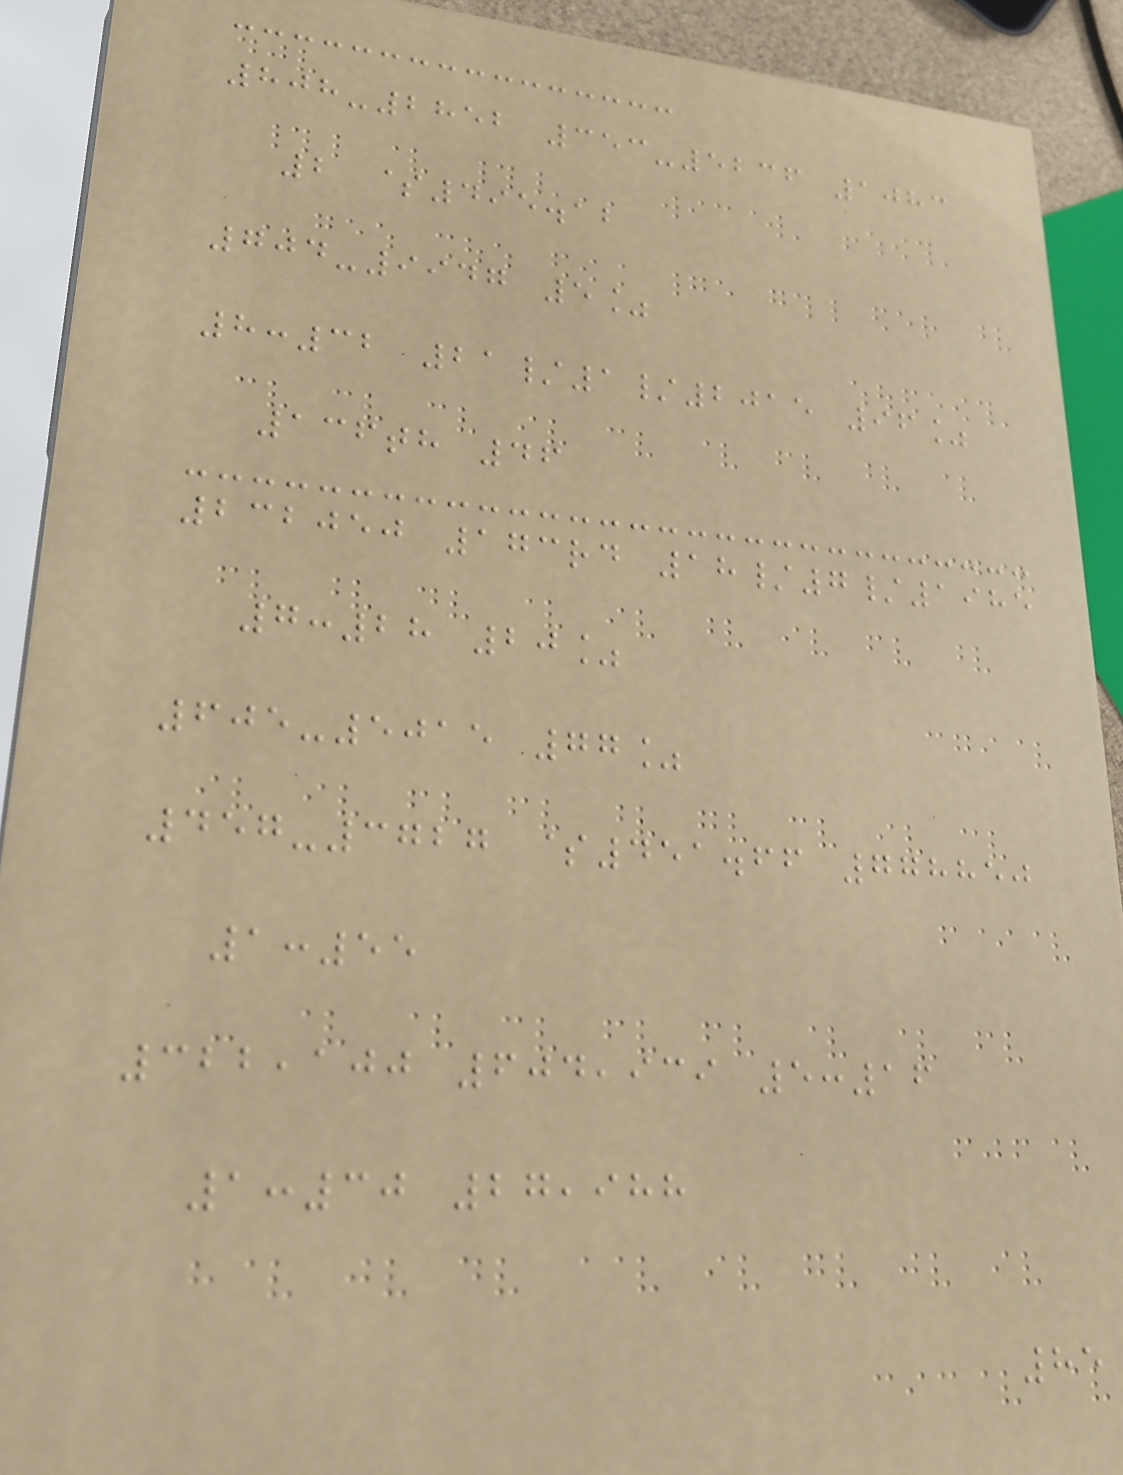808-2852 353-5236 1083
2 $495.12
704-9947 5%
8:32 21/1/2015 96%
136th 46
232050 173rd 18/7/1985
7:28 20%
605-5015 77%
457-3727 $451.66 778850
1:55
322,100 604,939 5:16
1:30 27,988
85
